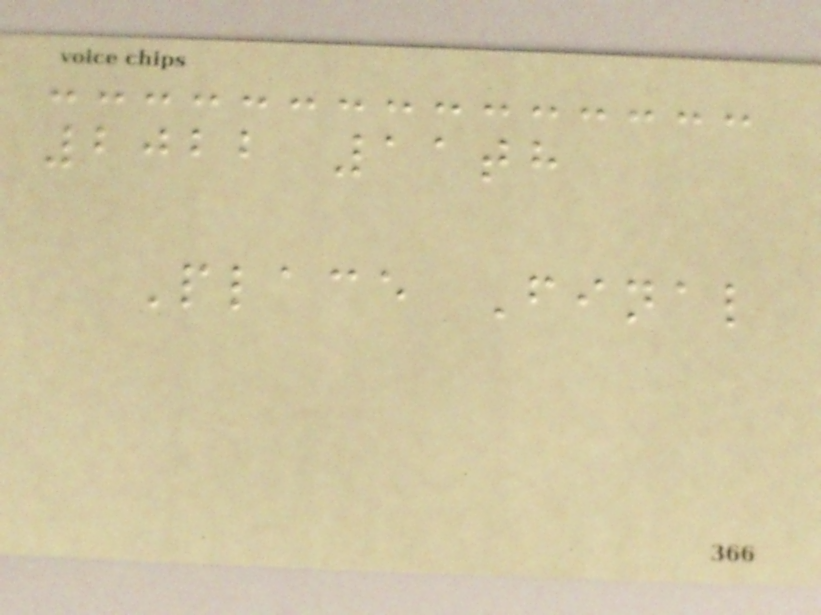2022 11th
Place Final
